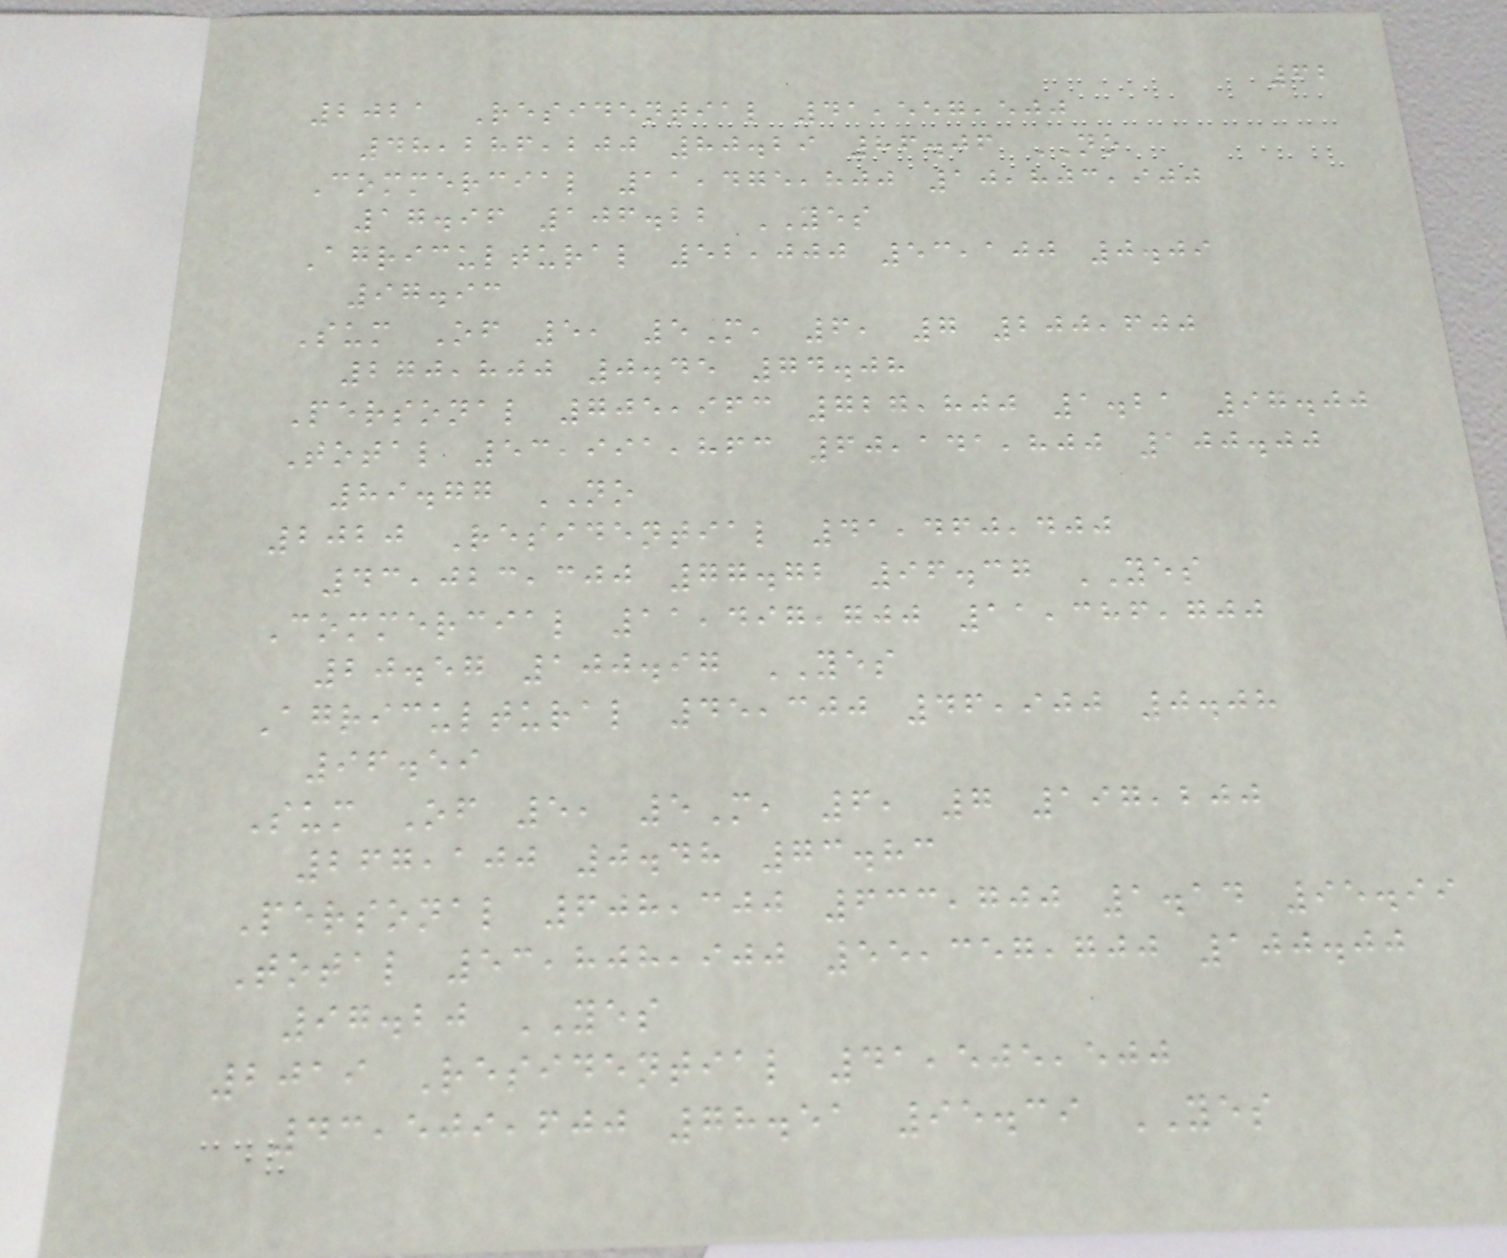62
2021 Residential 41,557,500
48,286,200 80.29 86.06 NO
Commercial 11,475,800 10,803,900
17.96 106.22 YES
Agricultural 52,000 53,100 0.09
97.93
Sum Of 5, 5M, 6, 7 200,600
270,800 0.45 74.08
Personal 705,963 727,800 1.21 97.00
Total 53,991,863 60,141,800 100.00
89.77 NO
2020 Residential 41,460,400
43,023,300 77.72 96.37 YES
Commercial 11,497,700 11,386,700
20.57 100.97 YES
Agricultural 45,300 46,900 0.08
96.59
Sum Of 5, 5M, 6, 7 197,200
267,100 0.48 73.83
Personal 608,300 633,700 1.14 95.99
Total 53,808,900 55,357,700 100.00
97.20 YES
2019 Residential 41,505,500
43,509,600 78.51 95.39 YES
